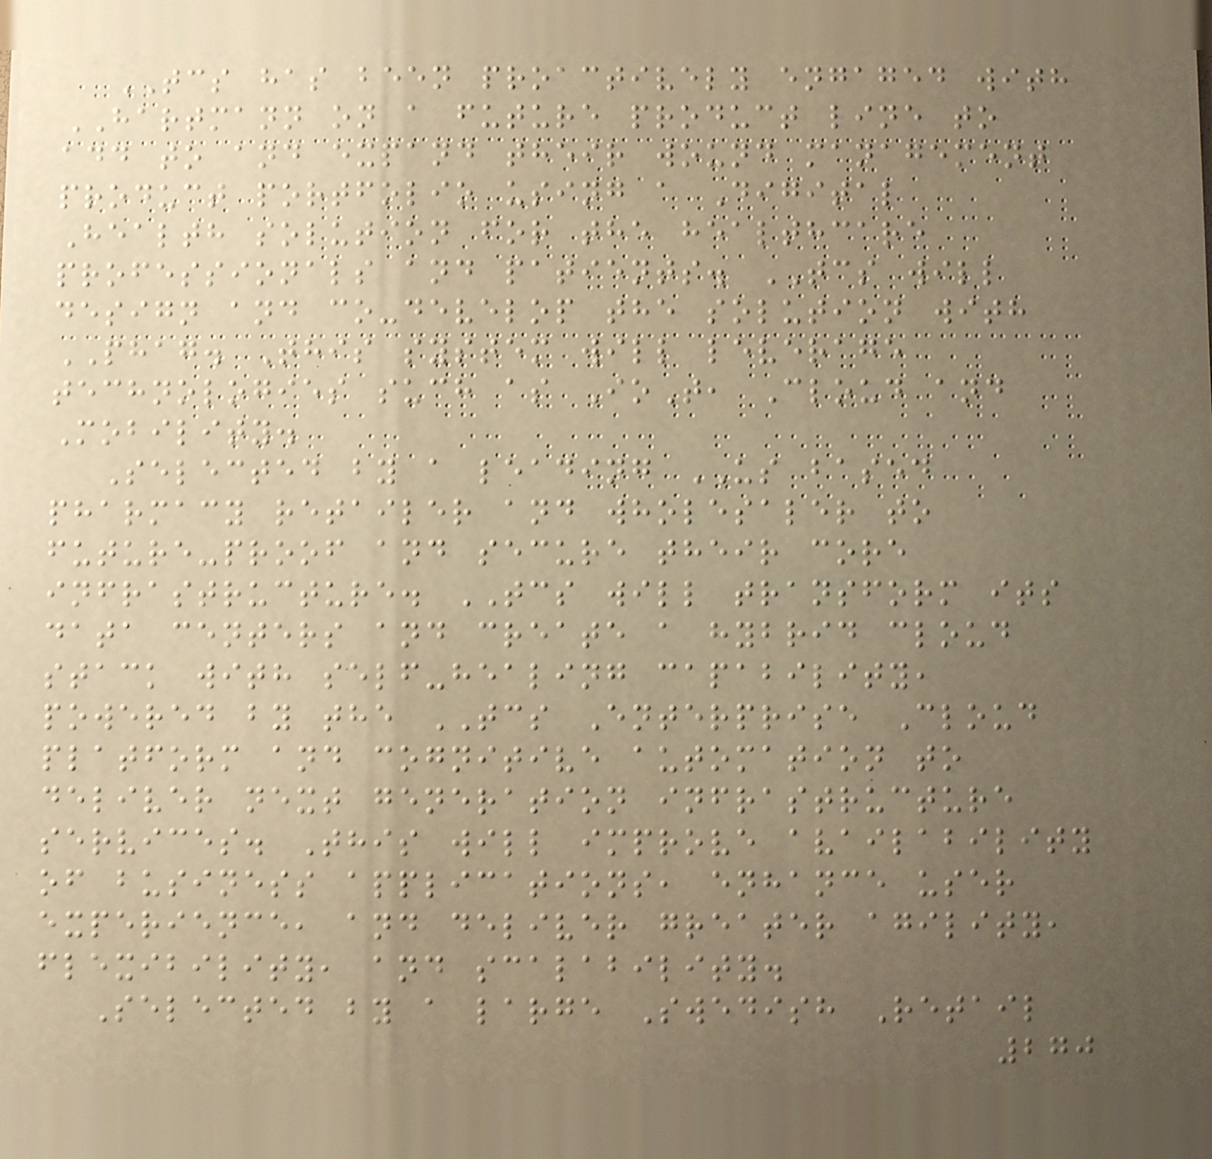TCS has been proactively engaged with
HARTMANN on a future product line to
add to and expand their wound management
product portfolio using a Digital
Health solution for the healthcare
professionals and patients. TCS will
design and co-develop the solution with
PHAG. This system will leverage
technologies such as IoT, Cloud and
Mobility.
Selected by a leading US based
pharmacy retailer and wholesaler to
future-proof and secure their core
infrastructure. TCS will transform its
data centers and create a hybrid cloud
stack with self-healing capability,
powered by the TCS Enterprise Cloud
platform and cognitive automation to
deliver next generation infrastructure
services. This will improve availability
of business applications, enhance user
experience, and deliver greater agility,
flexibility, and scalability.
Selected by a large Swedish Retail
270
